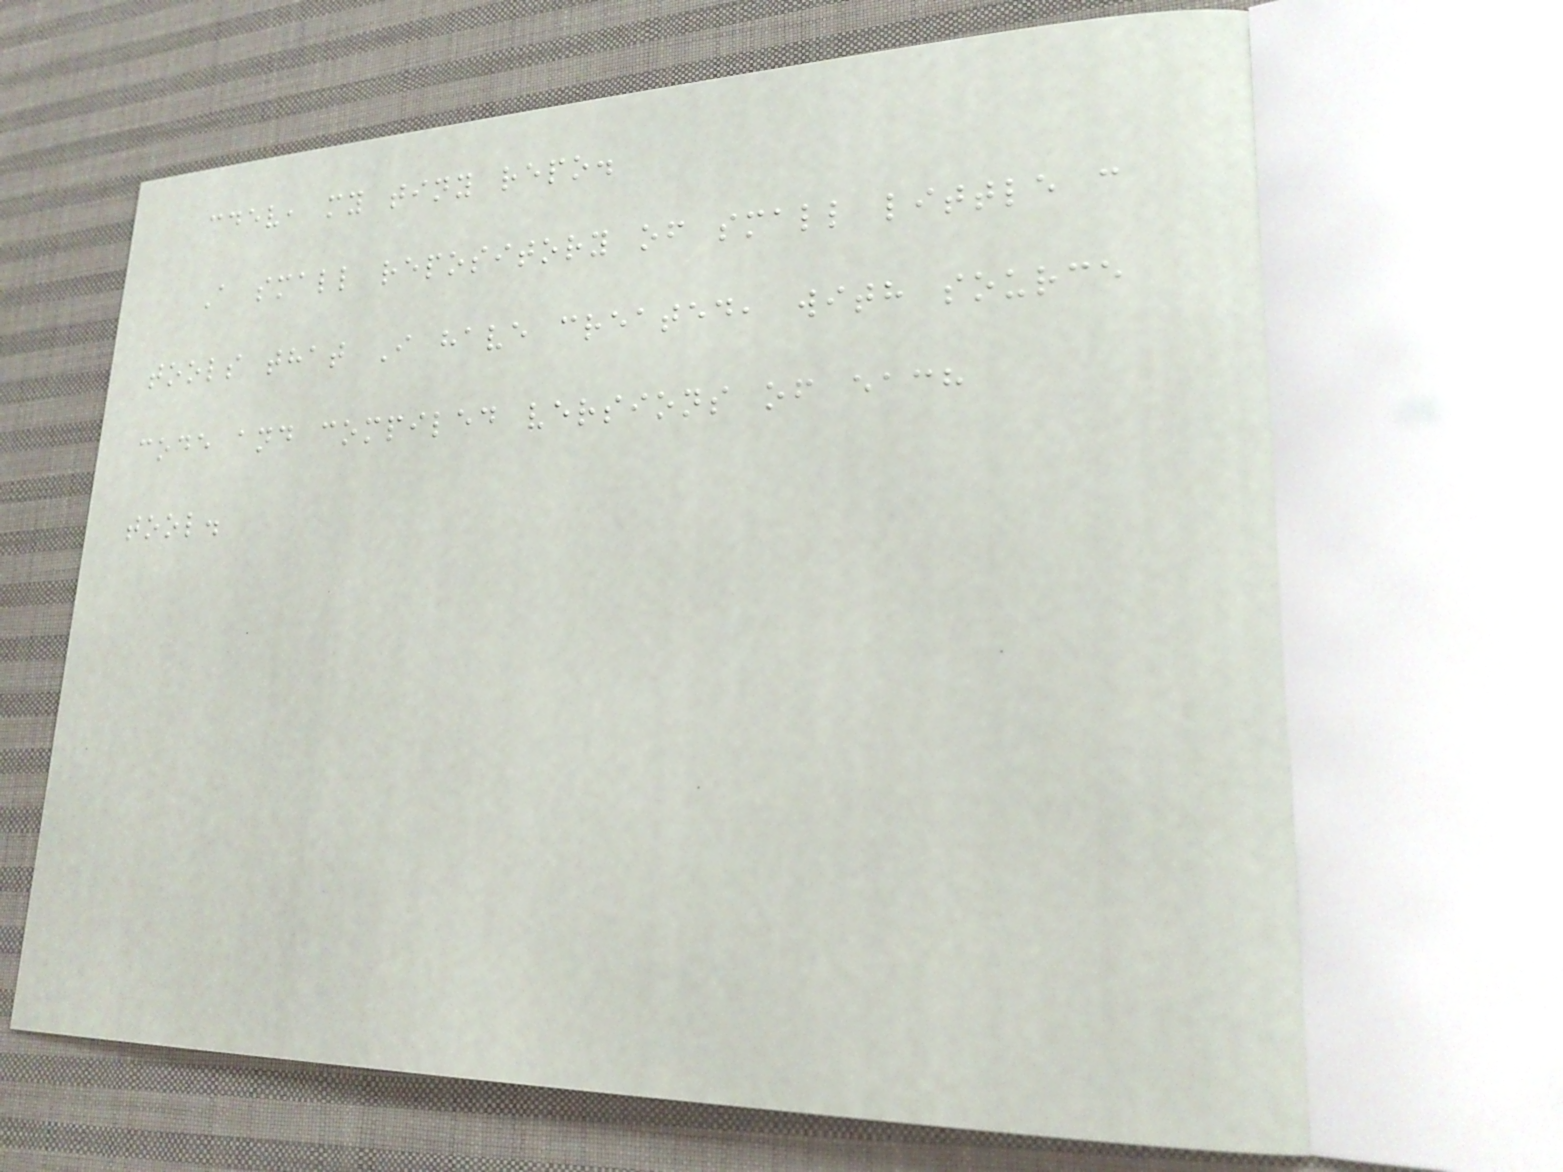cdev, my tiny repo.
A small repository of small little c
tools that I have created, with source
code and compiled versions of each
tool.
